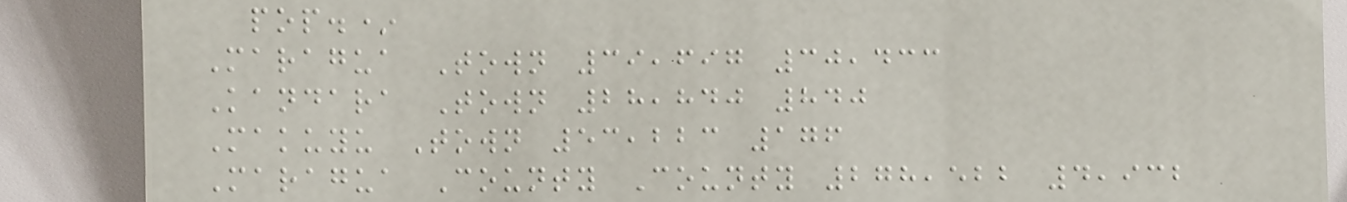pop.*
Maragua Town 39,697 30,433
Kandara Town 28,840 840
Makuyu Town 53,223 176
Maragua County County 278,522 4,932
